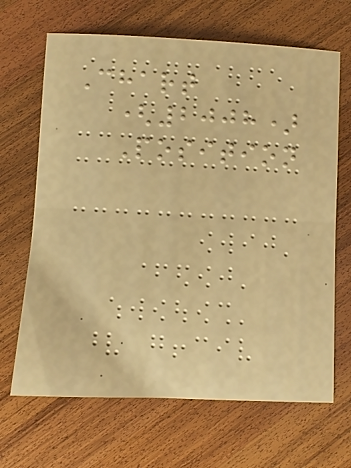Chart
(2008)
Position
